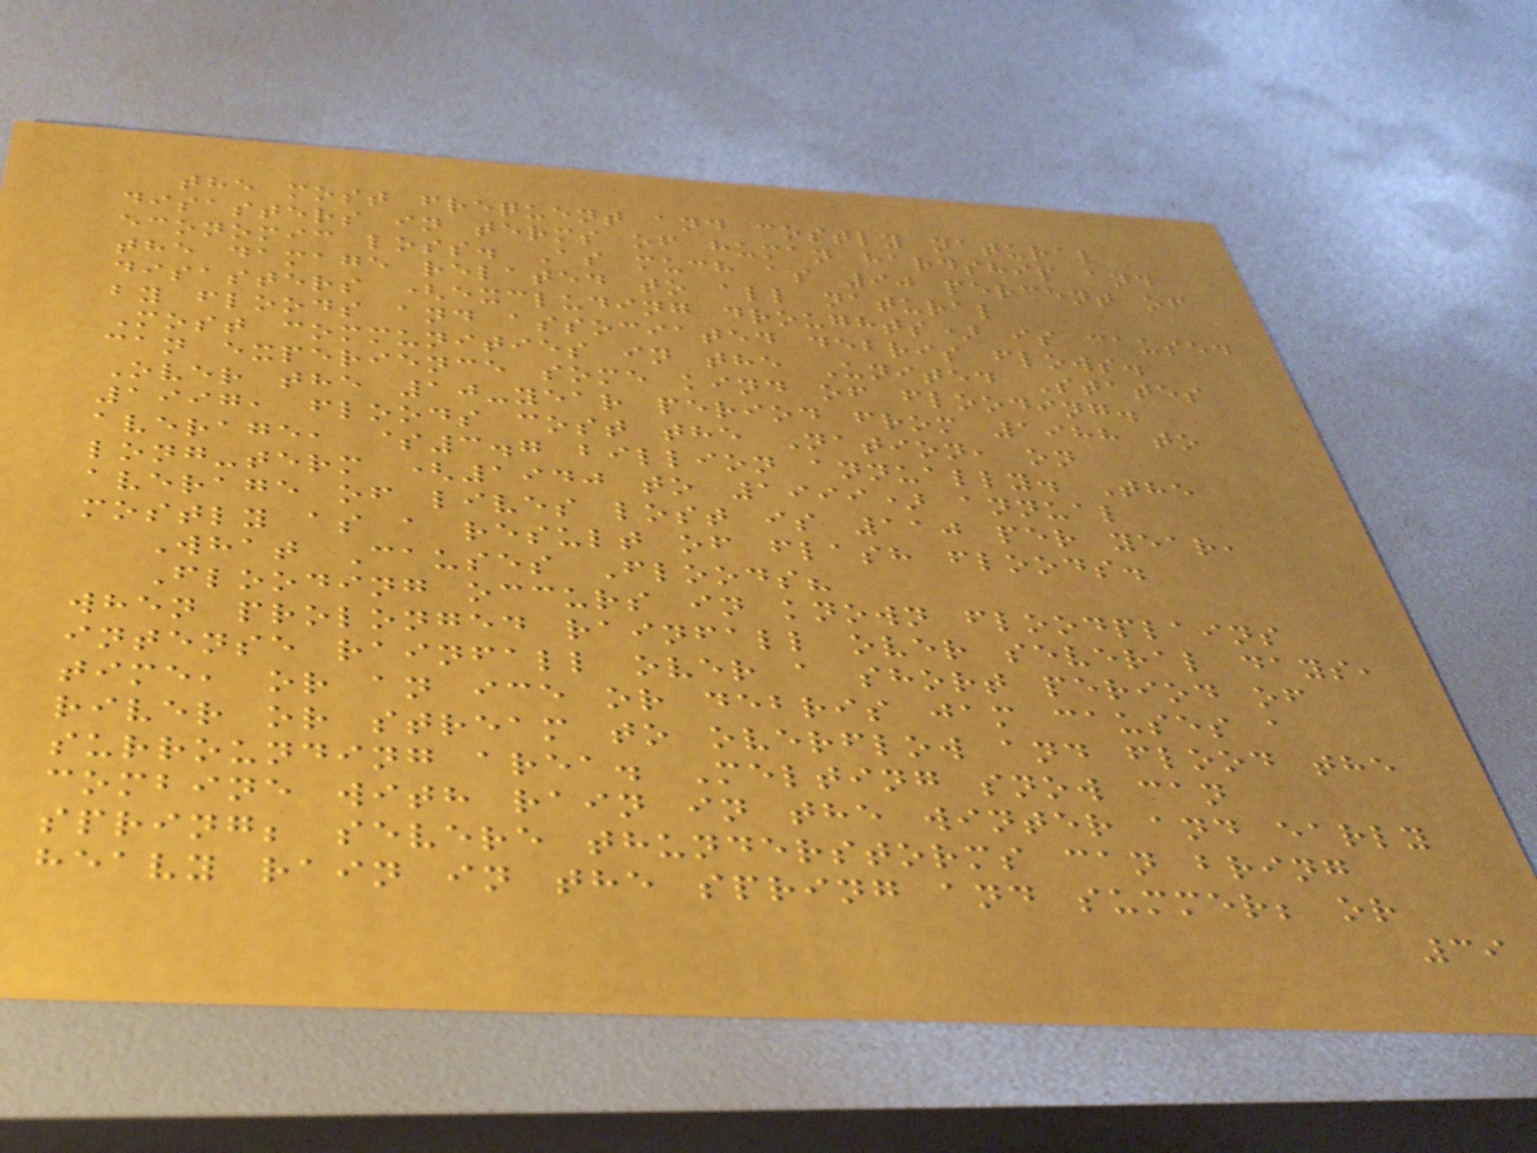the most frequent and costly natural
disasters in terms of human hardship and
economic loss. As much as 90 percent of
the damage related to all natural
disasters (excluding droughts) is caused
by floods and associated debris flows.
Most communities in the United States
can experience some kind of flooding.
Over the 10-year period from 1988 to
1997, floods cost the Nation, on
average, $3.7 billion annually. The
long-term (1940 to 1999) annual
average of lives lost is 110 per year,
mostly as a result of flash floods.
What Causes Floods?
Flooding occurs in known floodplains
when prolonged rainfall over several days,
intense rainfall over a short period of
time, or an ice or debris jam causes a
river or stream to overflow and flood the
surrounding area. Melting snow can
combine with rain in the winter and early
spring; severe thunderstorms can bring
heavy rain in the spring and summer; or
39
